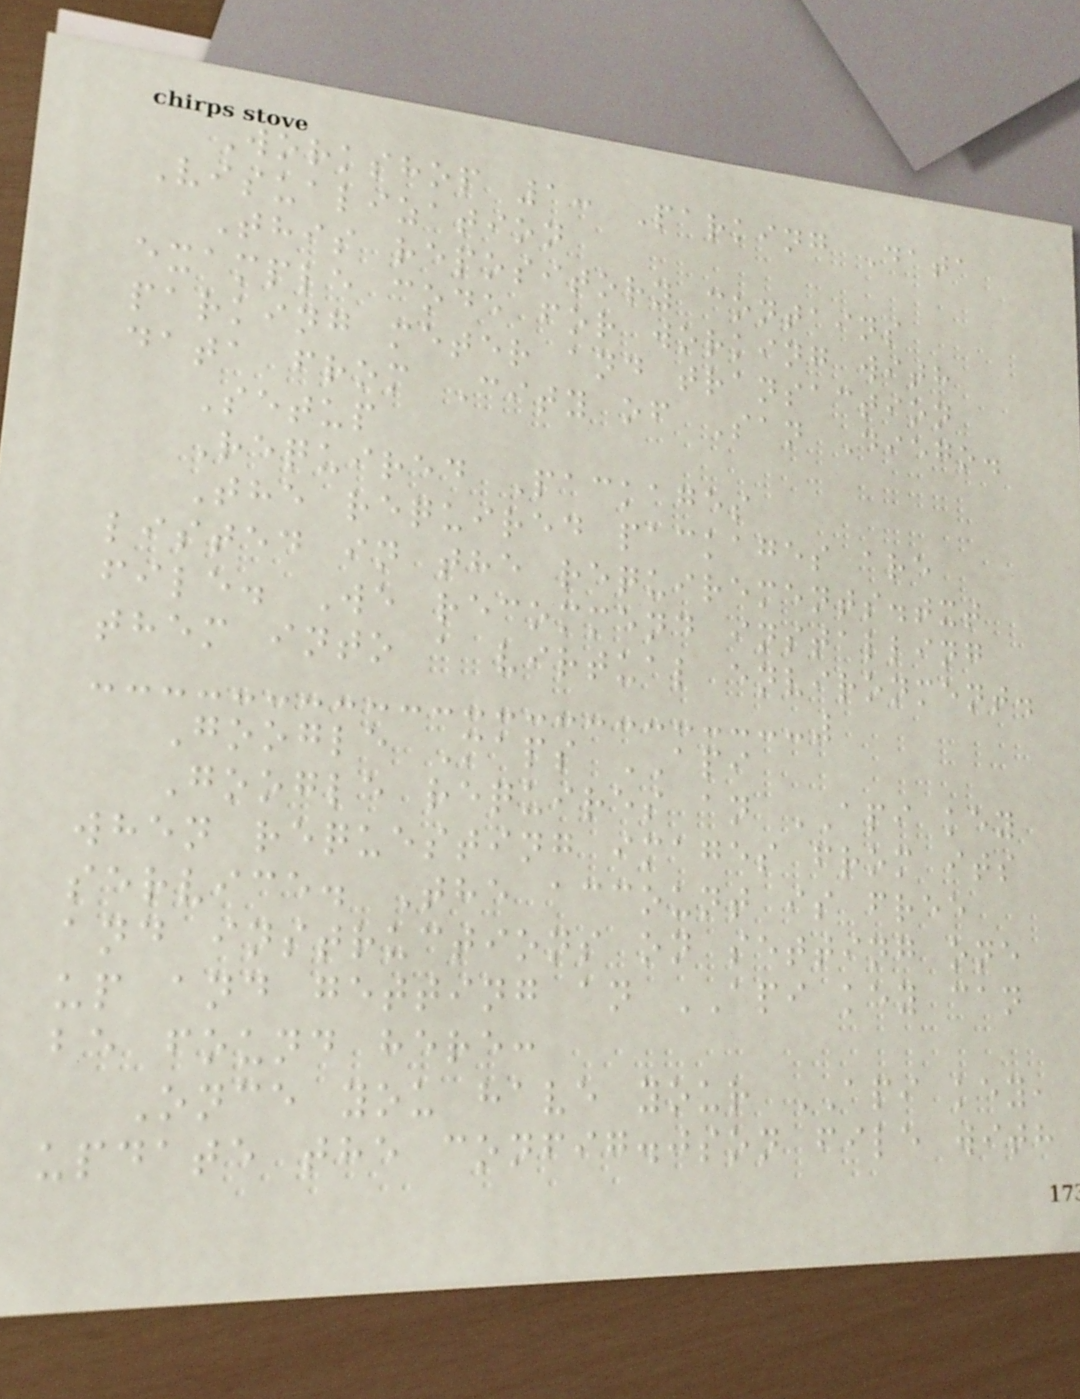Workshop 1: Parking Data
Visualization
This repository contains
example code for working with
parking meter and transaction
data from City of San Diego.
Setup
Required Packages
The required packages are
listed in the requirements.txt
file. We recommend installing
them into a virtual environment.
Google Maps API
Google requires an API key
when requesting images from its
service. The account is free
and instructions on setting one
up and getting an API key can
be found here:
Once you have your API key,
update the config.json file with
